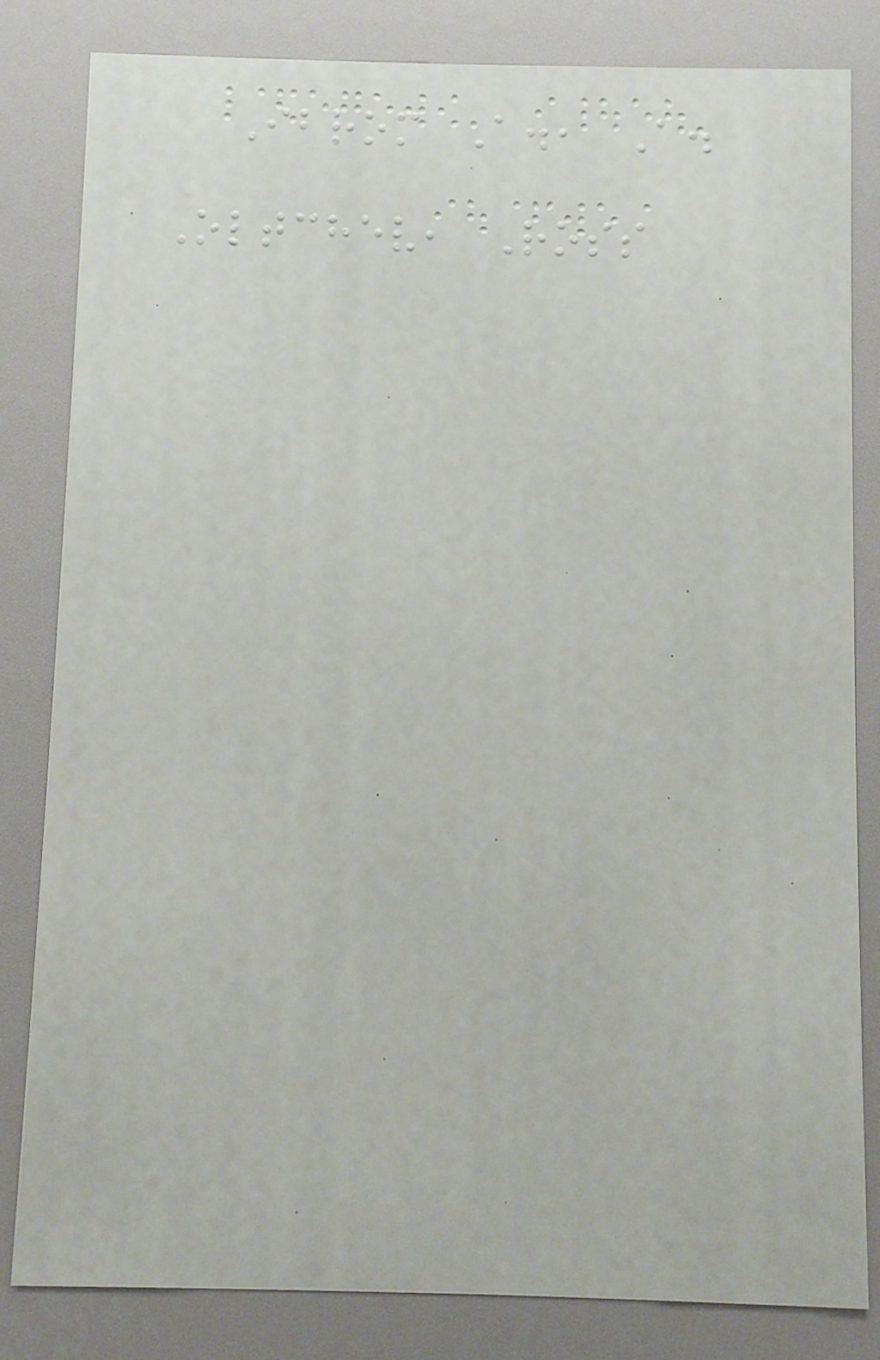Ibrom A., A.
Oltchev, Ross
